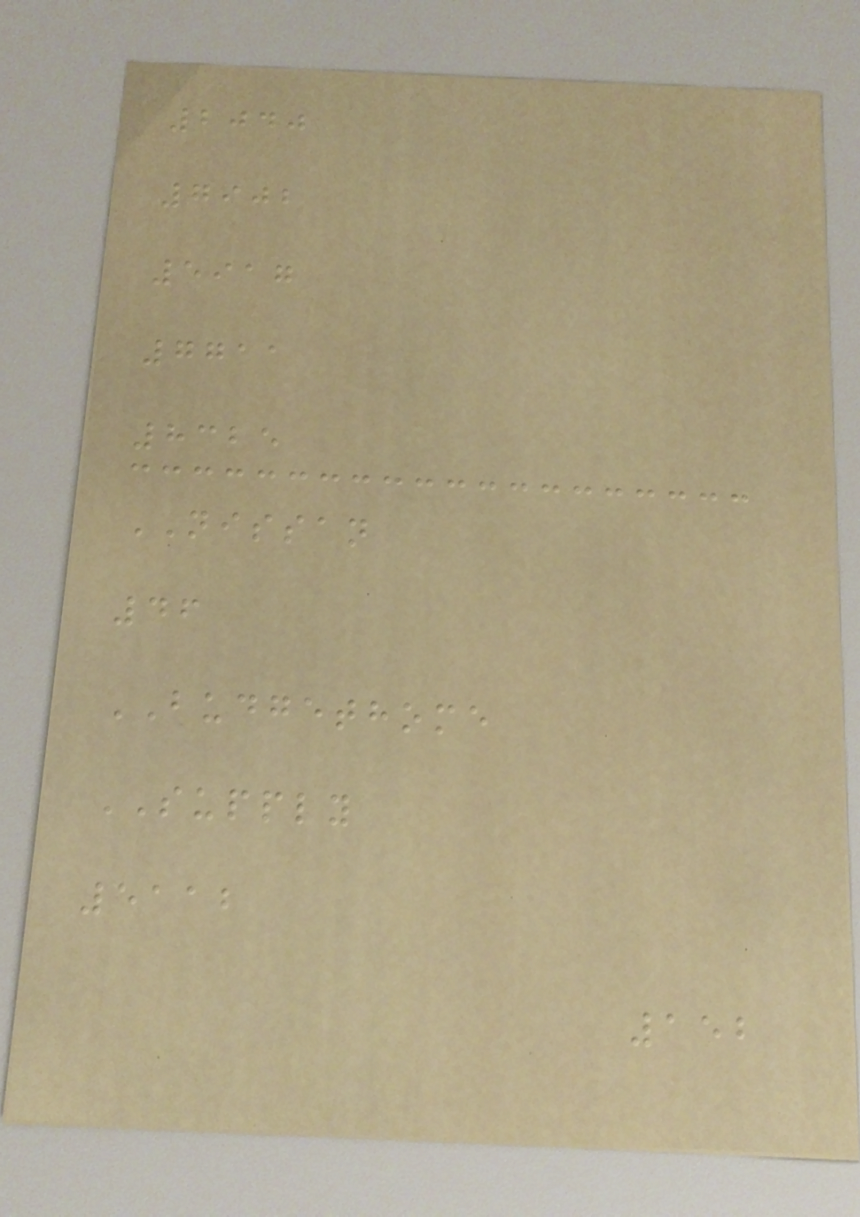2040
7902
5917
7711
8325
NISSAN
46
BUDGETHOME
SUPPLY
5112
152
